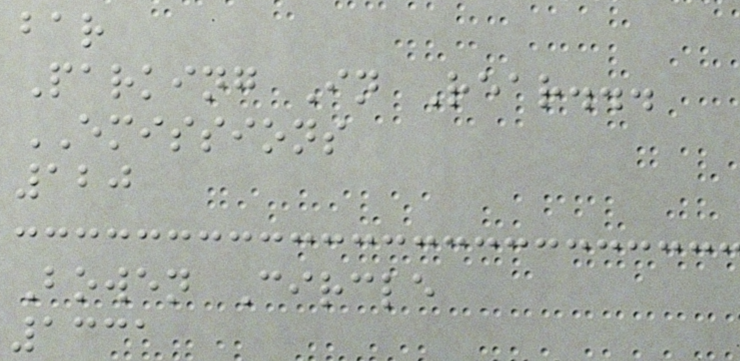bar
Parking In Rear...
EMISSIONS
120
Bowen Circle
1331
